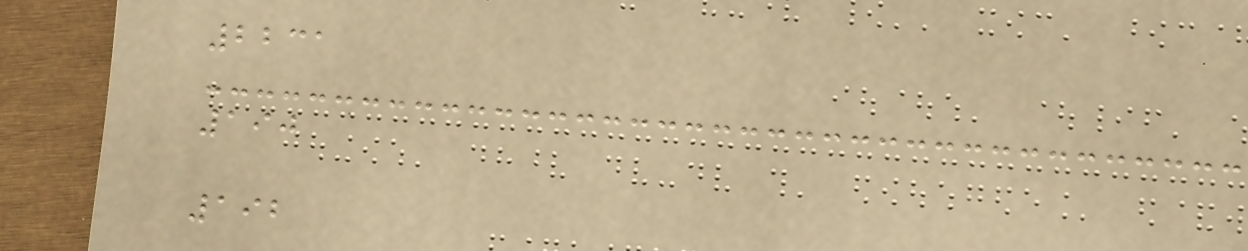2231
190
192
